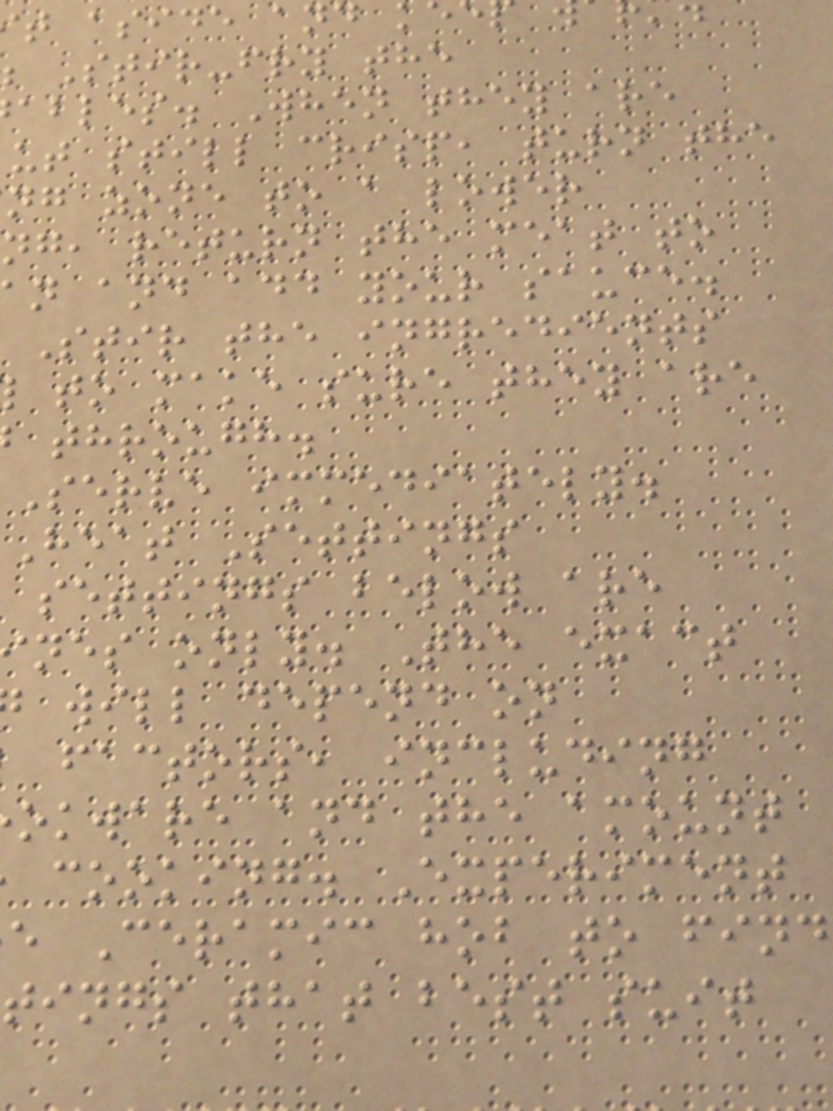t aside and
Stir-fry the
ables. When they are
ut still crisp, turn the
ng zone to a lower
ng, return the meat to
n and add your sauce.
Stir the ingredients
to make sure they are
through.
Serve immediately.
Heat Settings
settings below are
nes only. The exact
will depend on
factors, including
okware and the amount
cooking. Experiment
e Ceramic hob to find
tings that best suit
